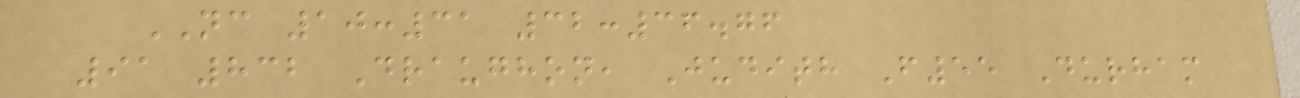NC 10:31 32:36.76
91 832 Draughon, Judith F55 Durham
